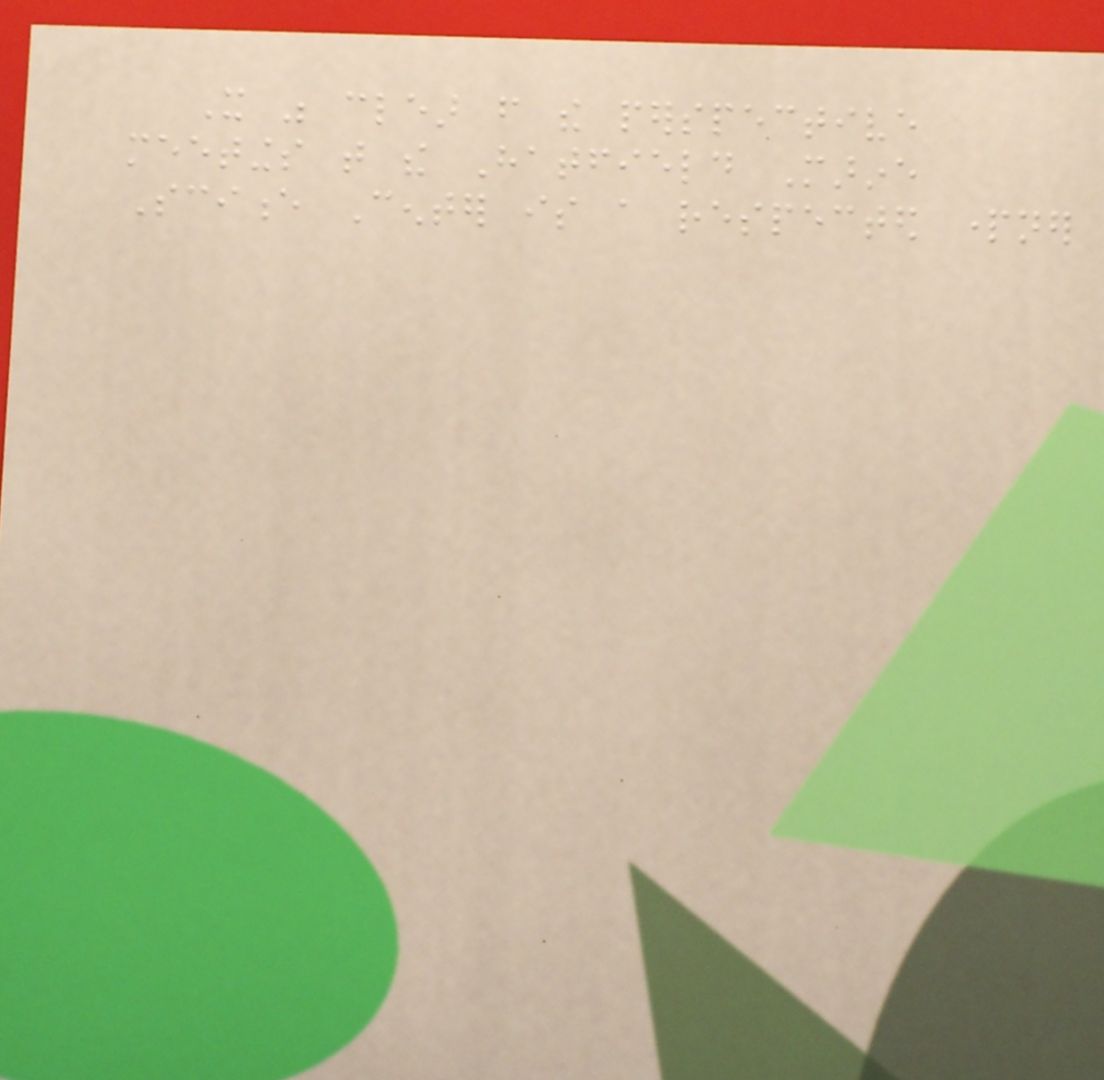It was clear from the perspective
meetings that the Hatfield Marine
Science Center is a respected partner
